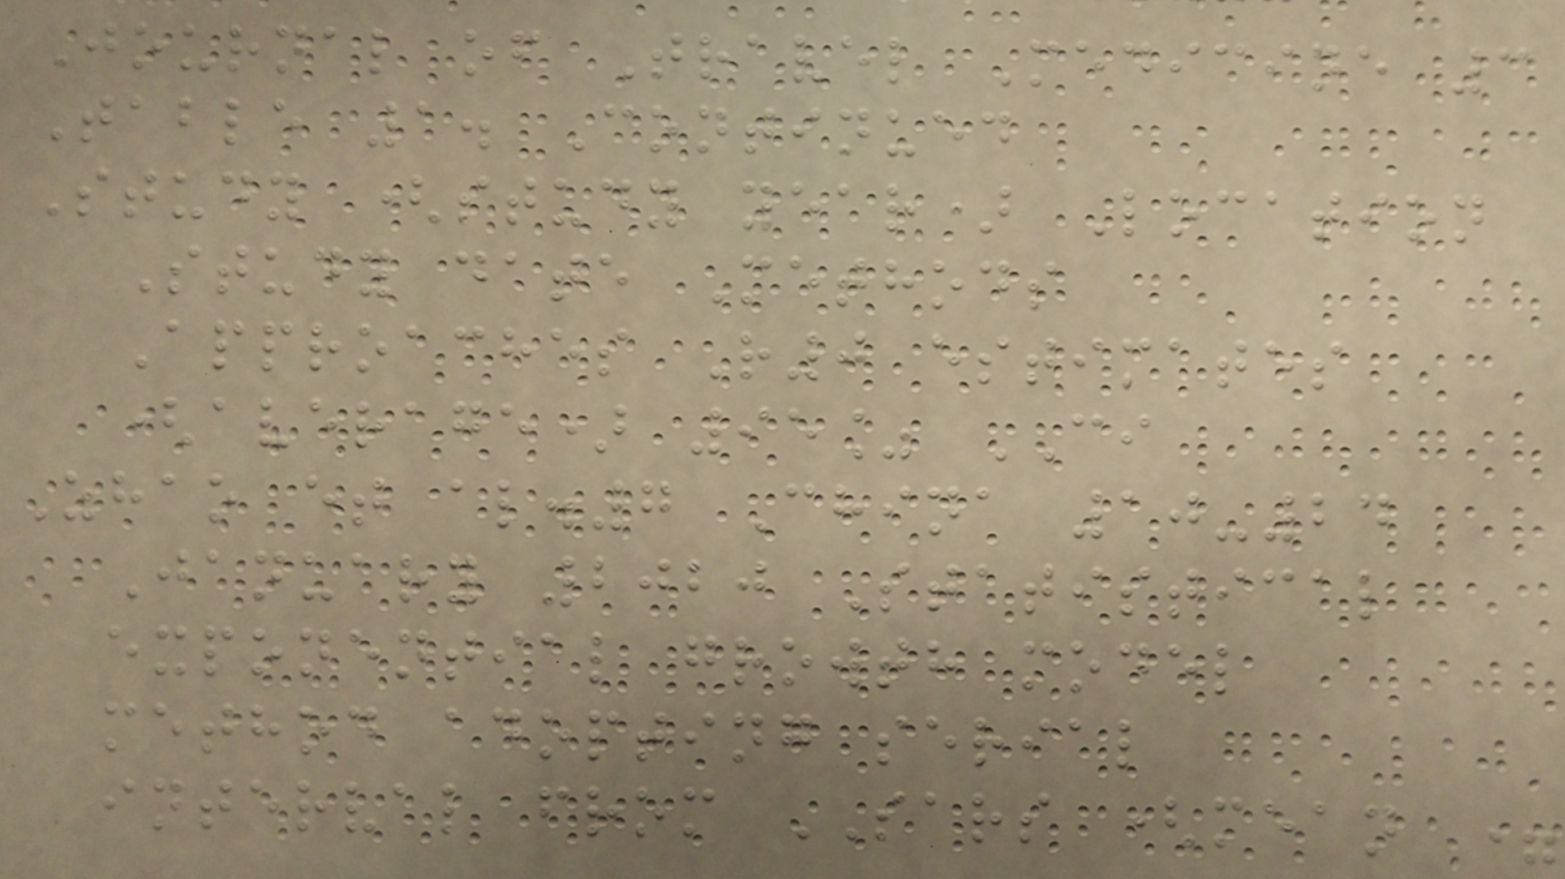Journal of Travel Medicine 3
Table 1. Continued
Study (study year) Location
Study date Methods
Approaches R0 estimates
(average) 95% CI
Zhao et al.7 China 10-24
January 2020 Statistical
exponential growth model
method adopting serial
interval from SARS (mean =
